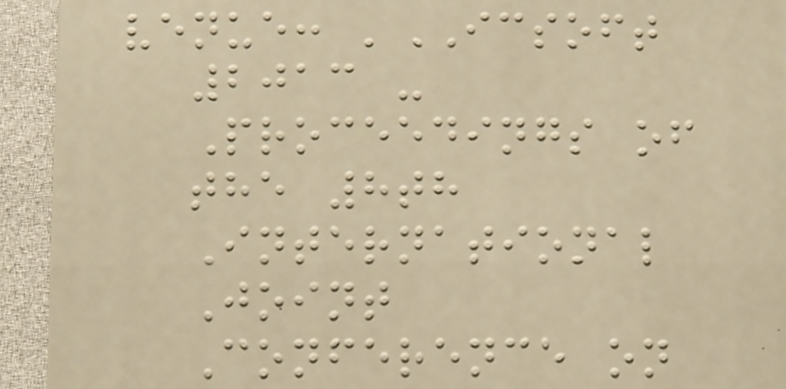venue: 'ICSOFT
2013 -
Proceedings of
the 8th
International
Joint
Conference on
